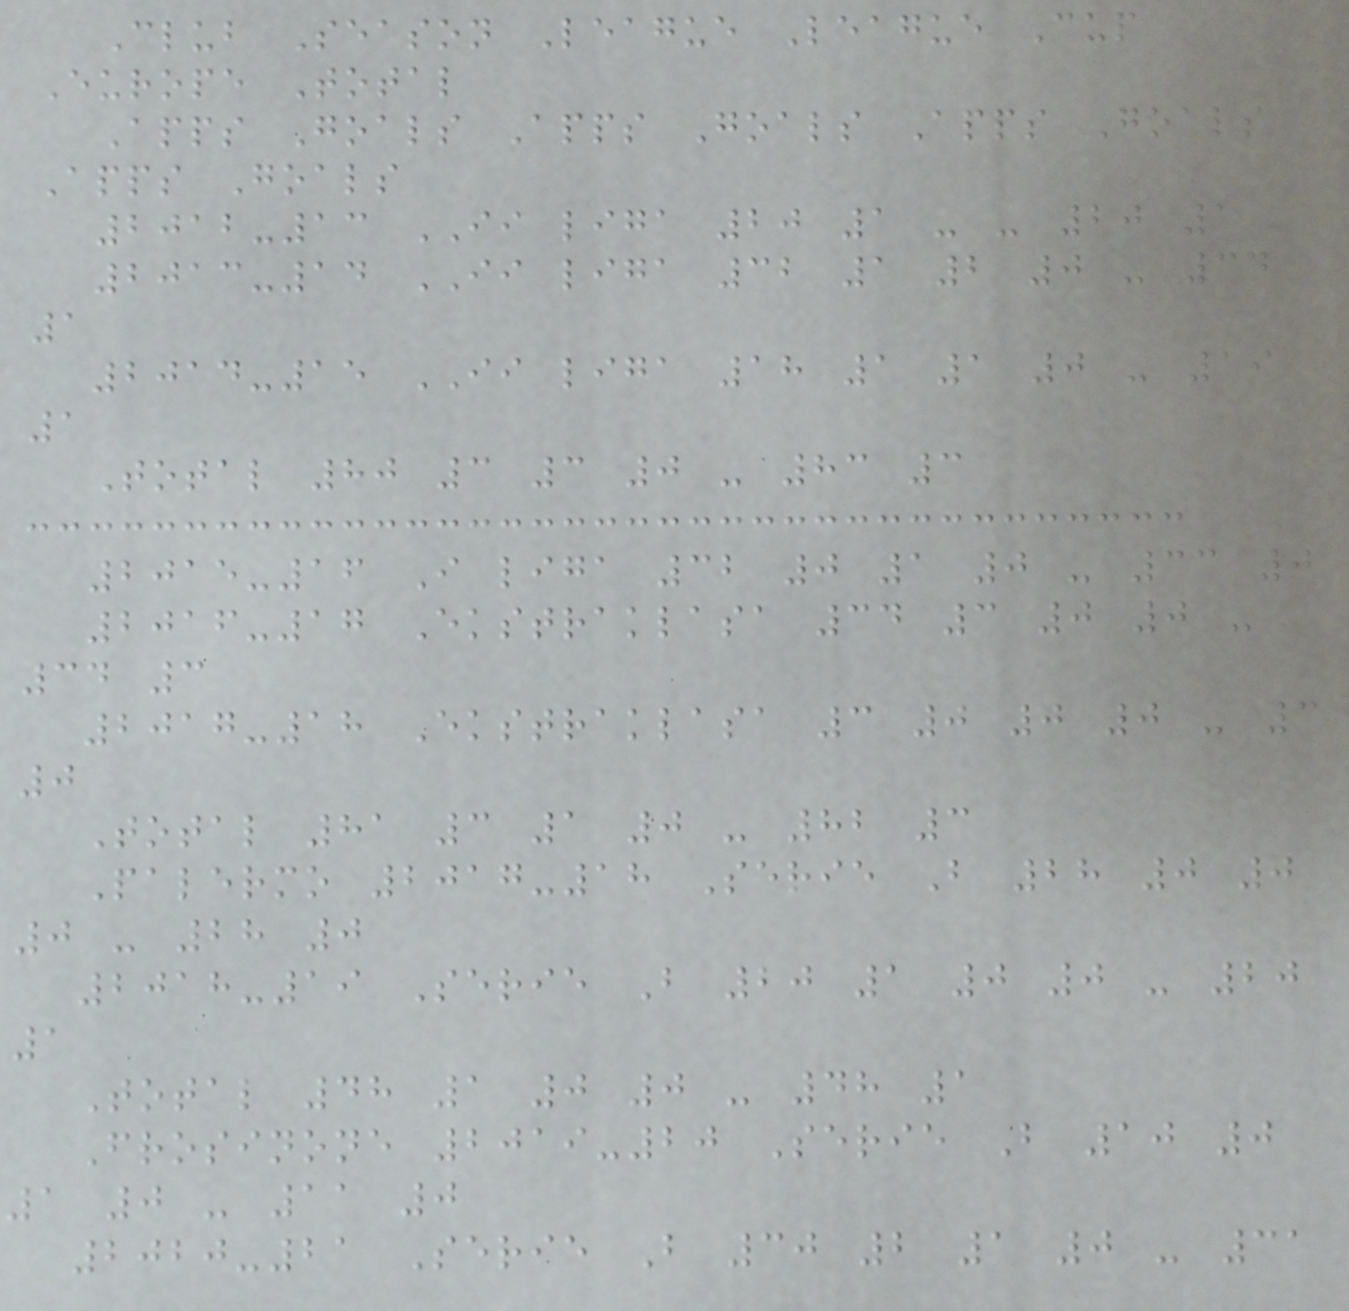Club Season League League Cup
Europe Total
Apps Goals Apps Goals Apps Goals
Apps Goals
2012-13 II liga 20 1 - - 20 1
2013-14 II liga 32 1 2 0 - 34
1
2014-15 II liga 18 1 1 0 - 19
1
Total 80 3 3 0 - 83 3
2015-16 I liga 32 0 1 0 - 33 0
2016-17 Ekstraklasa 34 3 0 0 -
34 3
2017-18 Ekstraklasa 3 0 0 0 - 3
0
Total 81 3 1 0 - 82 3
Palermo 2017-18 Serie B 28 0 0
0 - 28 0
2018-19 Serie B 20 1 0 0 - 20
1
Total 48 1 0 0 - 48 1
Frosinone 2019-20 Serie B 10 0
1 0 - 11 0
2020-21 Serie B 30 2 1 0 - 31
